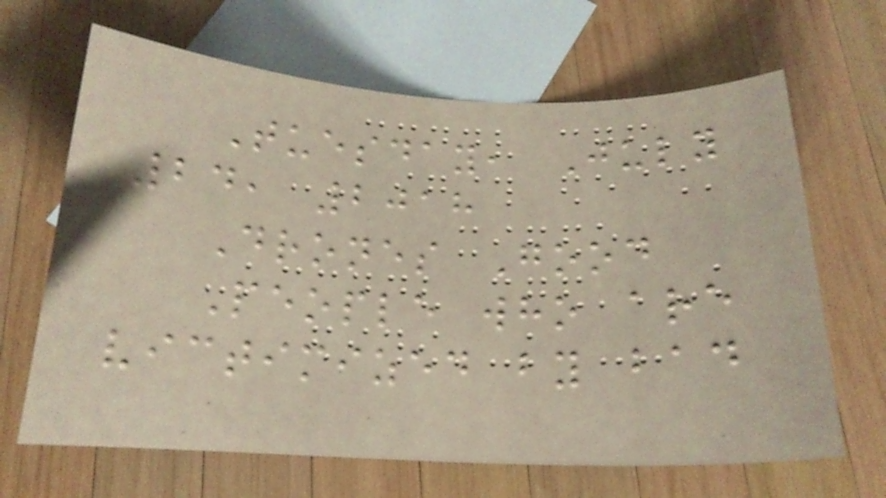Tuesday, July
24, 2018
Drones Good
People who are
victimized by bad
